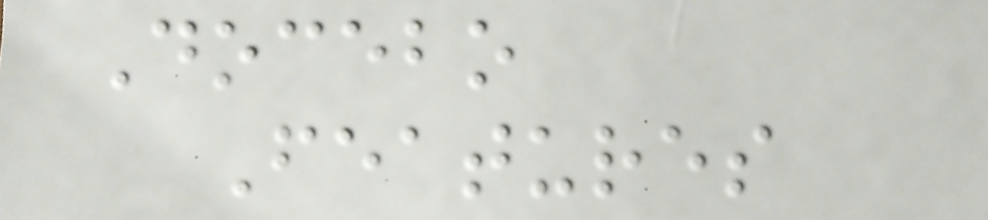Docebo
Features
